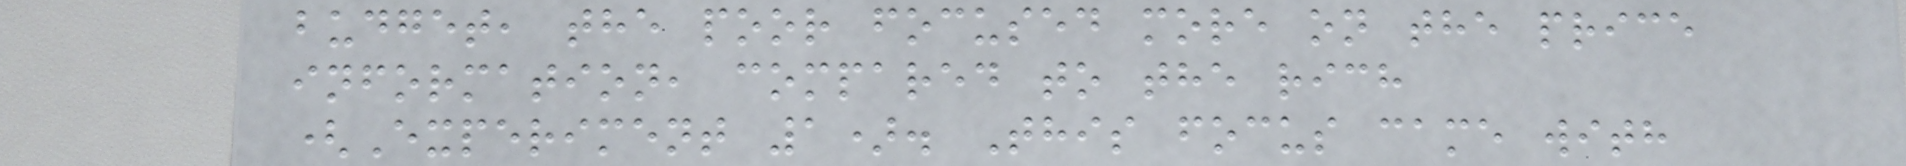budget, the poor focused more on the price
information, compared to the rich
(Experiment 1). This focus came with
